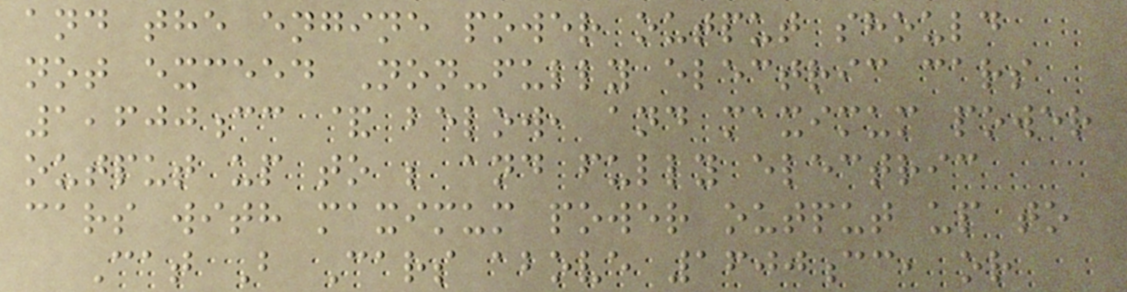and the engine power output should
not exceed Non-fully electric cars
1,600cc & below, and maximum power
output up to ; and fully electric
cars with maximum power output up to
Cat B Cars above 1600cc, or
